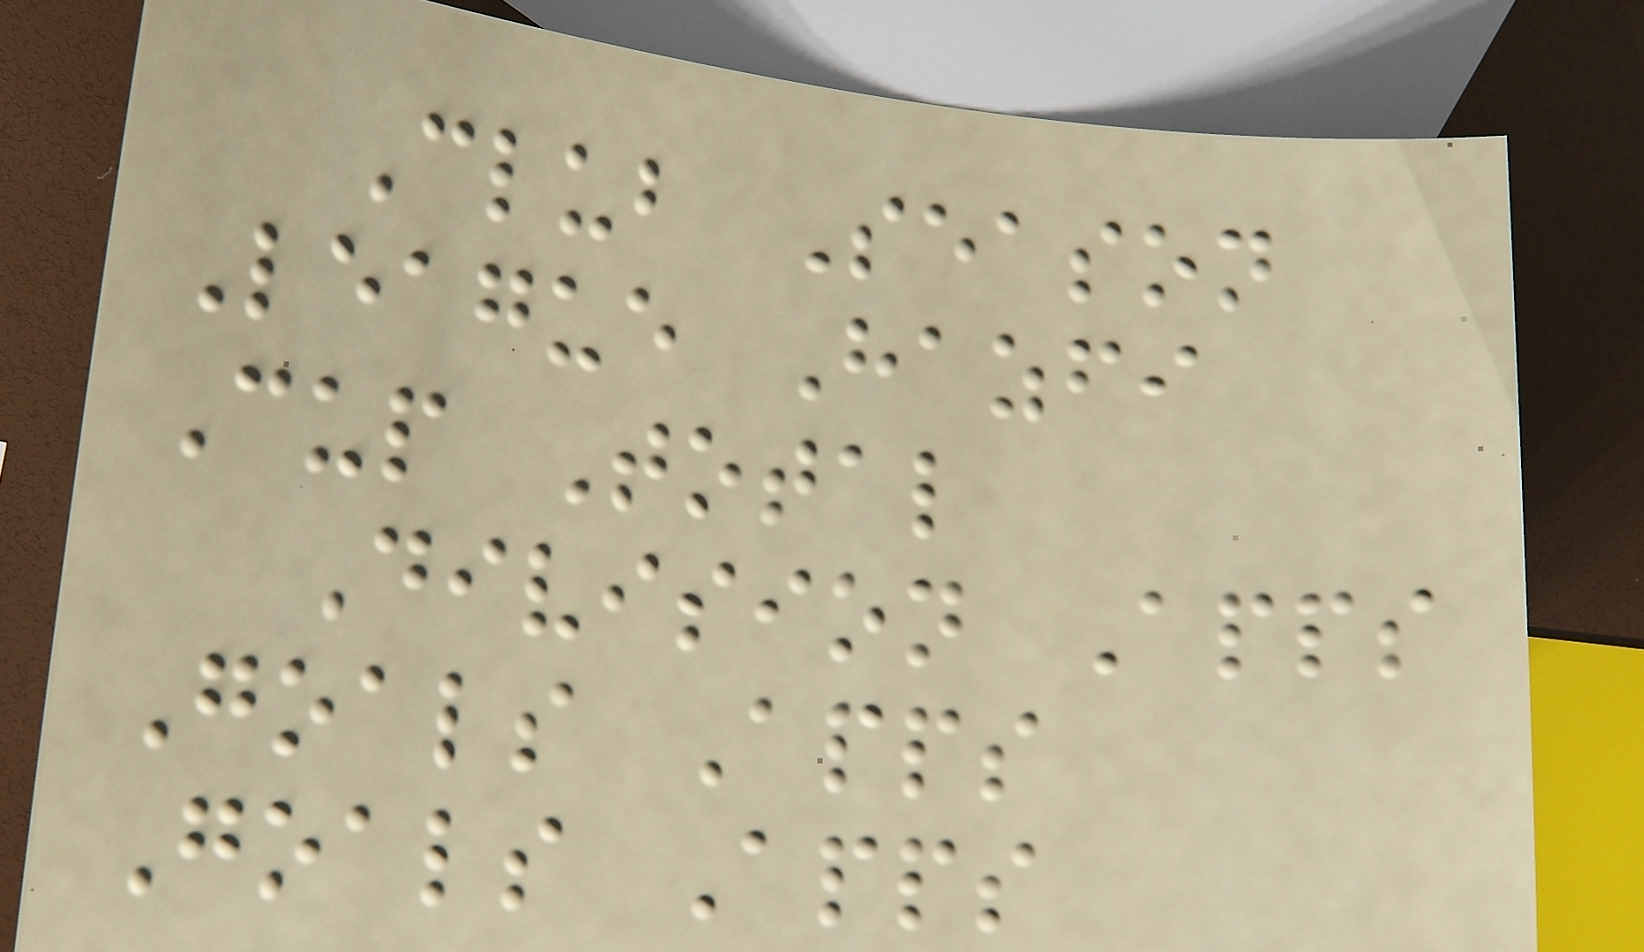Club Season
League Hazfi
Cup Total
Division Apps
Goals Apps
Goals Apps
